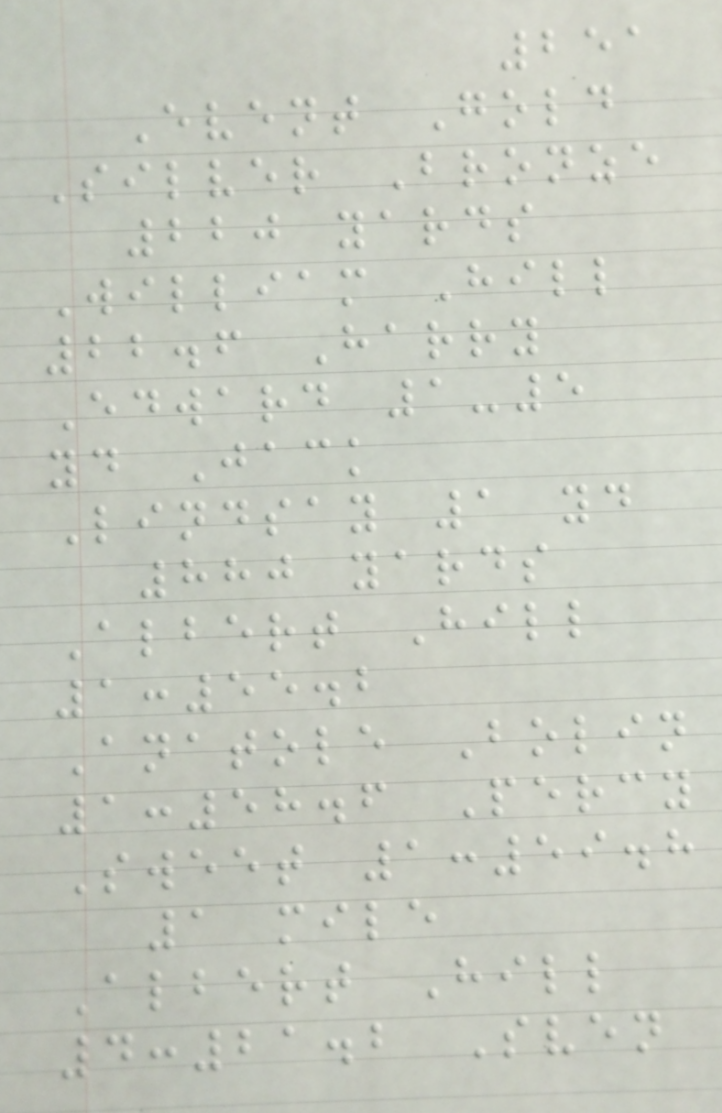251
Event Gold
Silver Bronze
220 yards
William Hill
22.6 Harry
Edward 1-5
yd Jack
Lindsay 1 yd
880 yards
Albert Hill
1:55.2
Anatole Bolin
1:58.6 Percy
Sweet 1:59.8
1 mile
Albert Hill
4:21.2 Sven
